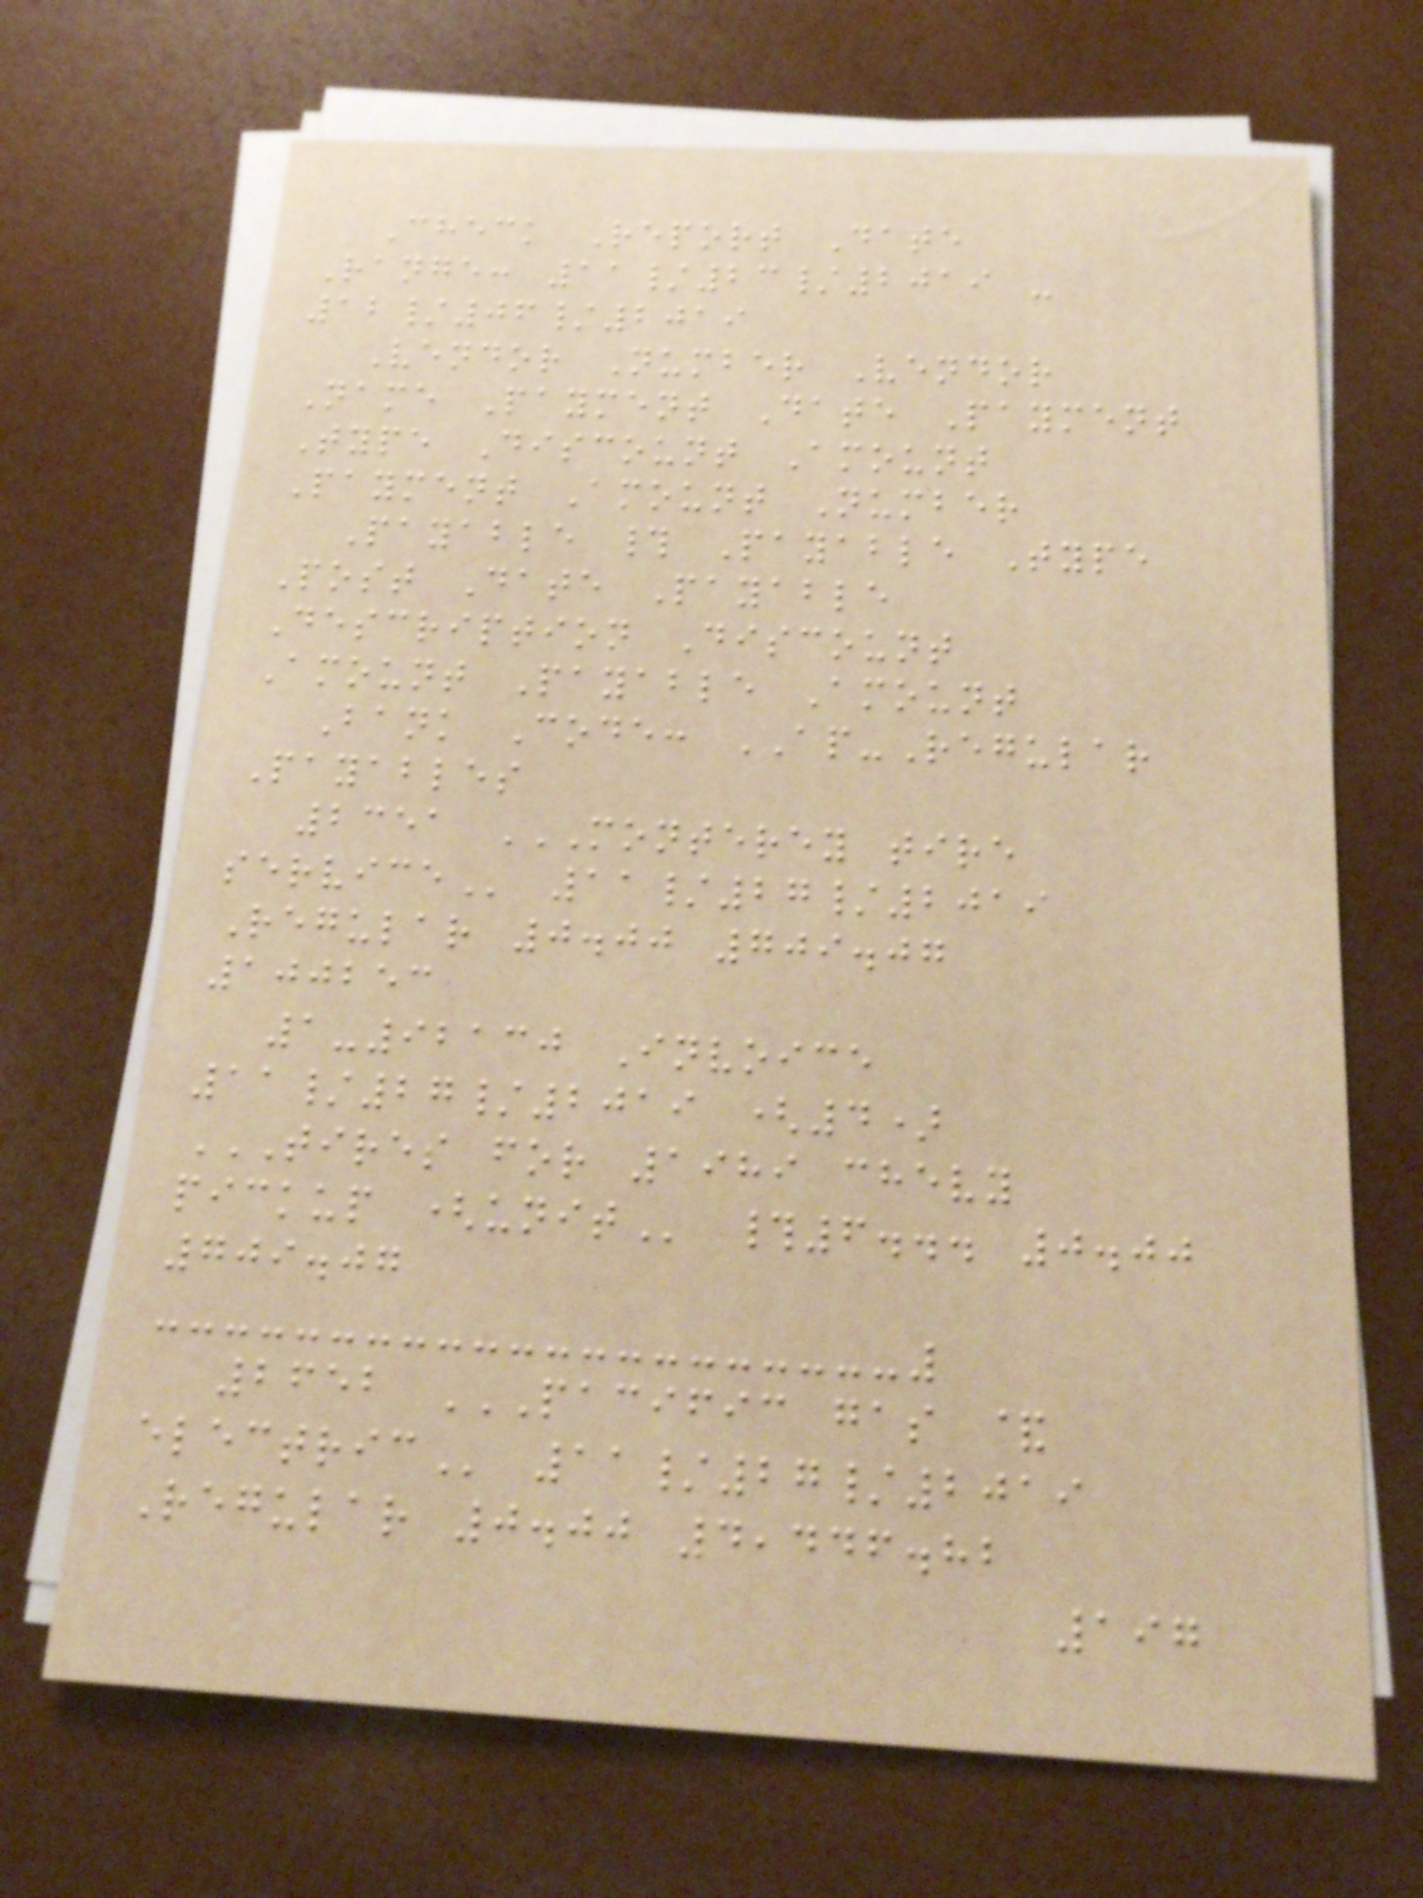Check Report Date
Range: 11/23/2019 -
12/06/2019
Vendor Number Vendor
Name Payment Date Payment
Type Discount Amount
Payment Amount Number
Payable # Payable Type
Post Date Payable
Description Discount
Amount Payable Amount
Bank Code: AP-Regular
Payables
2351 MONTEREY TIRE
SERVICE 11/27/2019
Regular 0.00 709.07
100253
1-92130 Invoice
11/27/2019 (4)
TIRES FOR 1989 CHEVY
PICKUP (UNIT #6... 0.00
709.07
2652 PACIFIC GAS &
ELECTRIC 11/27/2019
Regular 0.00 4,446.82
197
